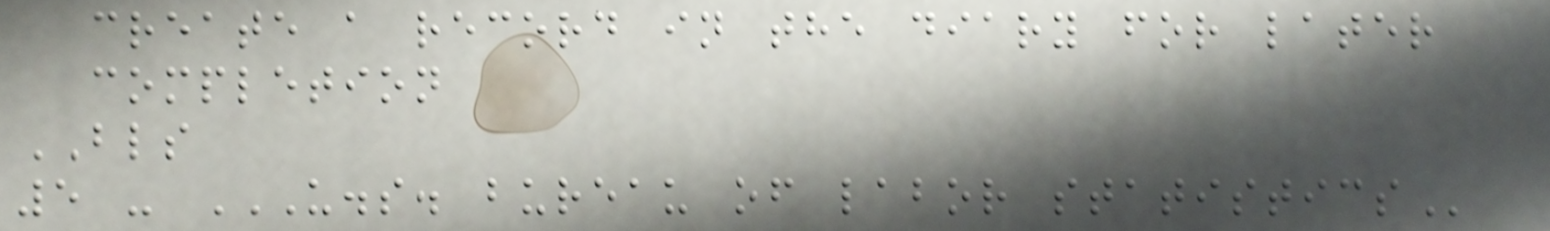create a record in the diary for later
completion
BLS
5 - U.S. BUREAU OF LABOR STATISTICS
